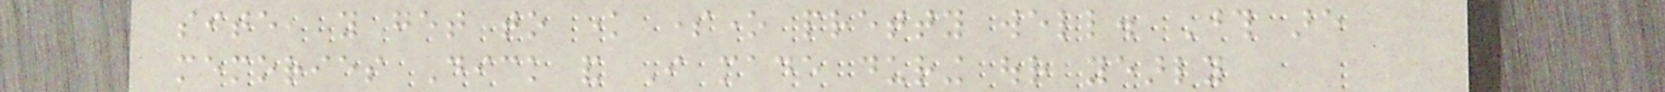site, you get to know someone pretty well. Those are
memories Dick and I made during our yearly
